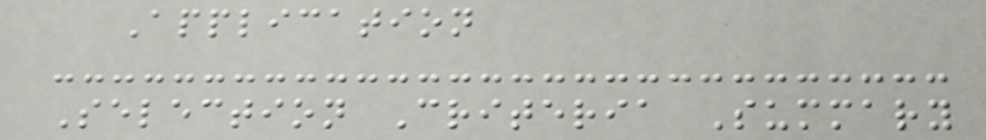Application
Selection Criteria Summary
